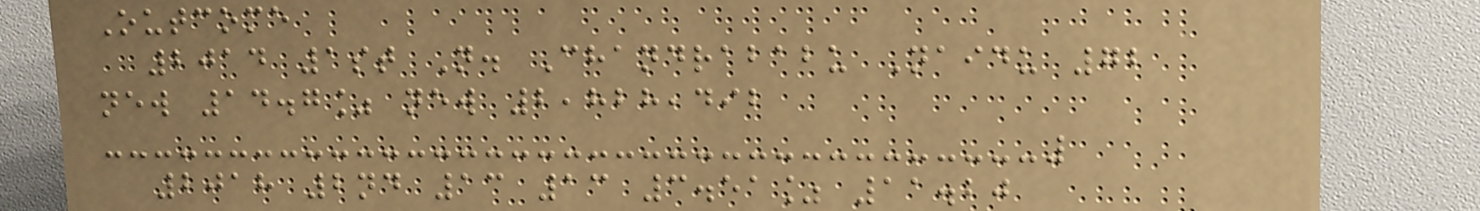Outcome
2014 1st N. Chandrababu Naidu 72
new 14.7% new 2,828,492
2018 2nd 13 13 3.51% 11.20
